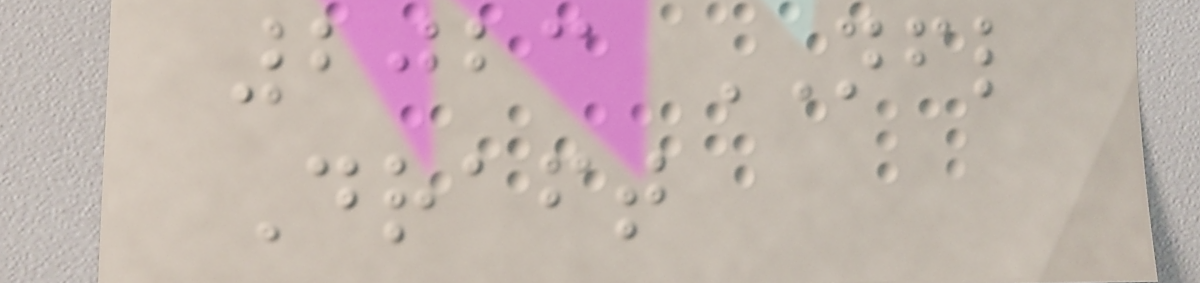2023 NFL
Draft
